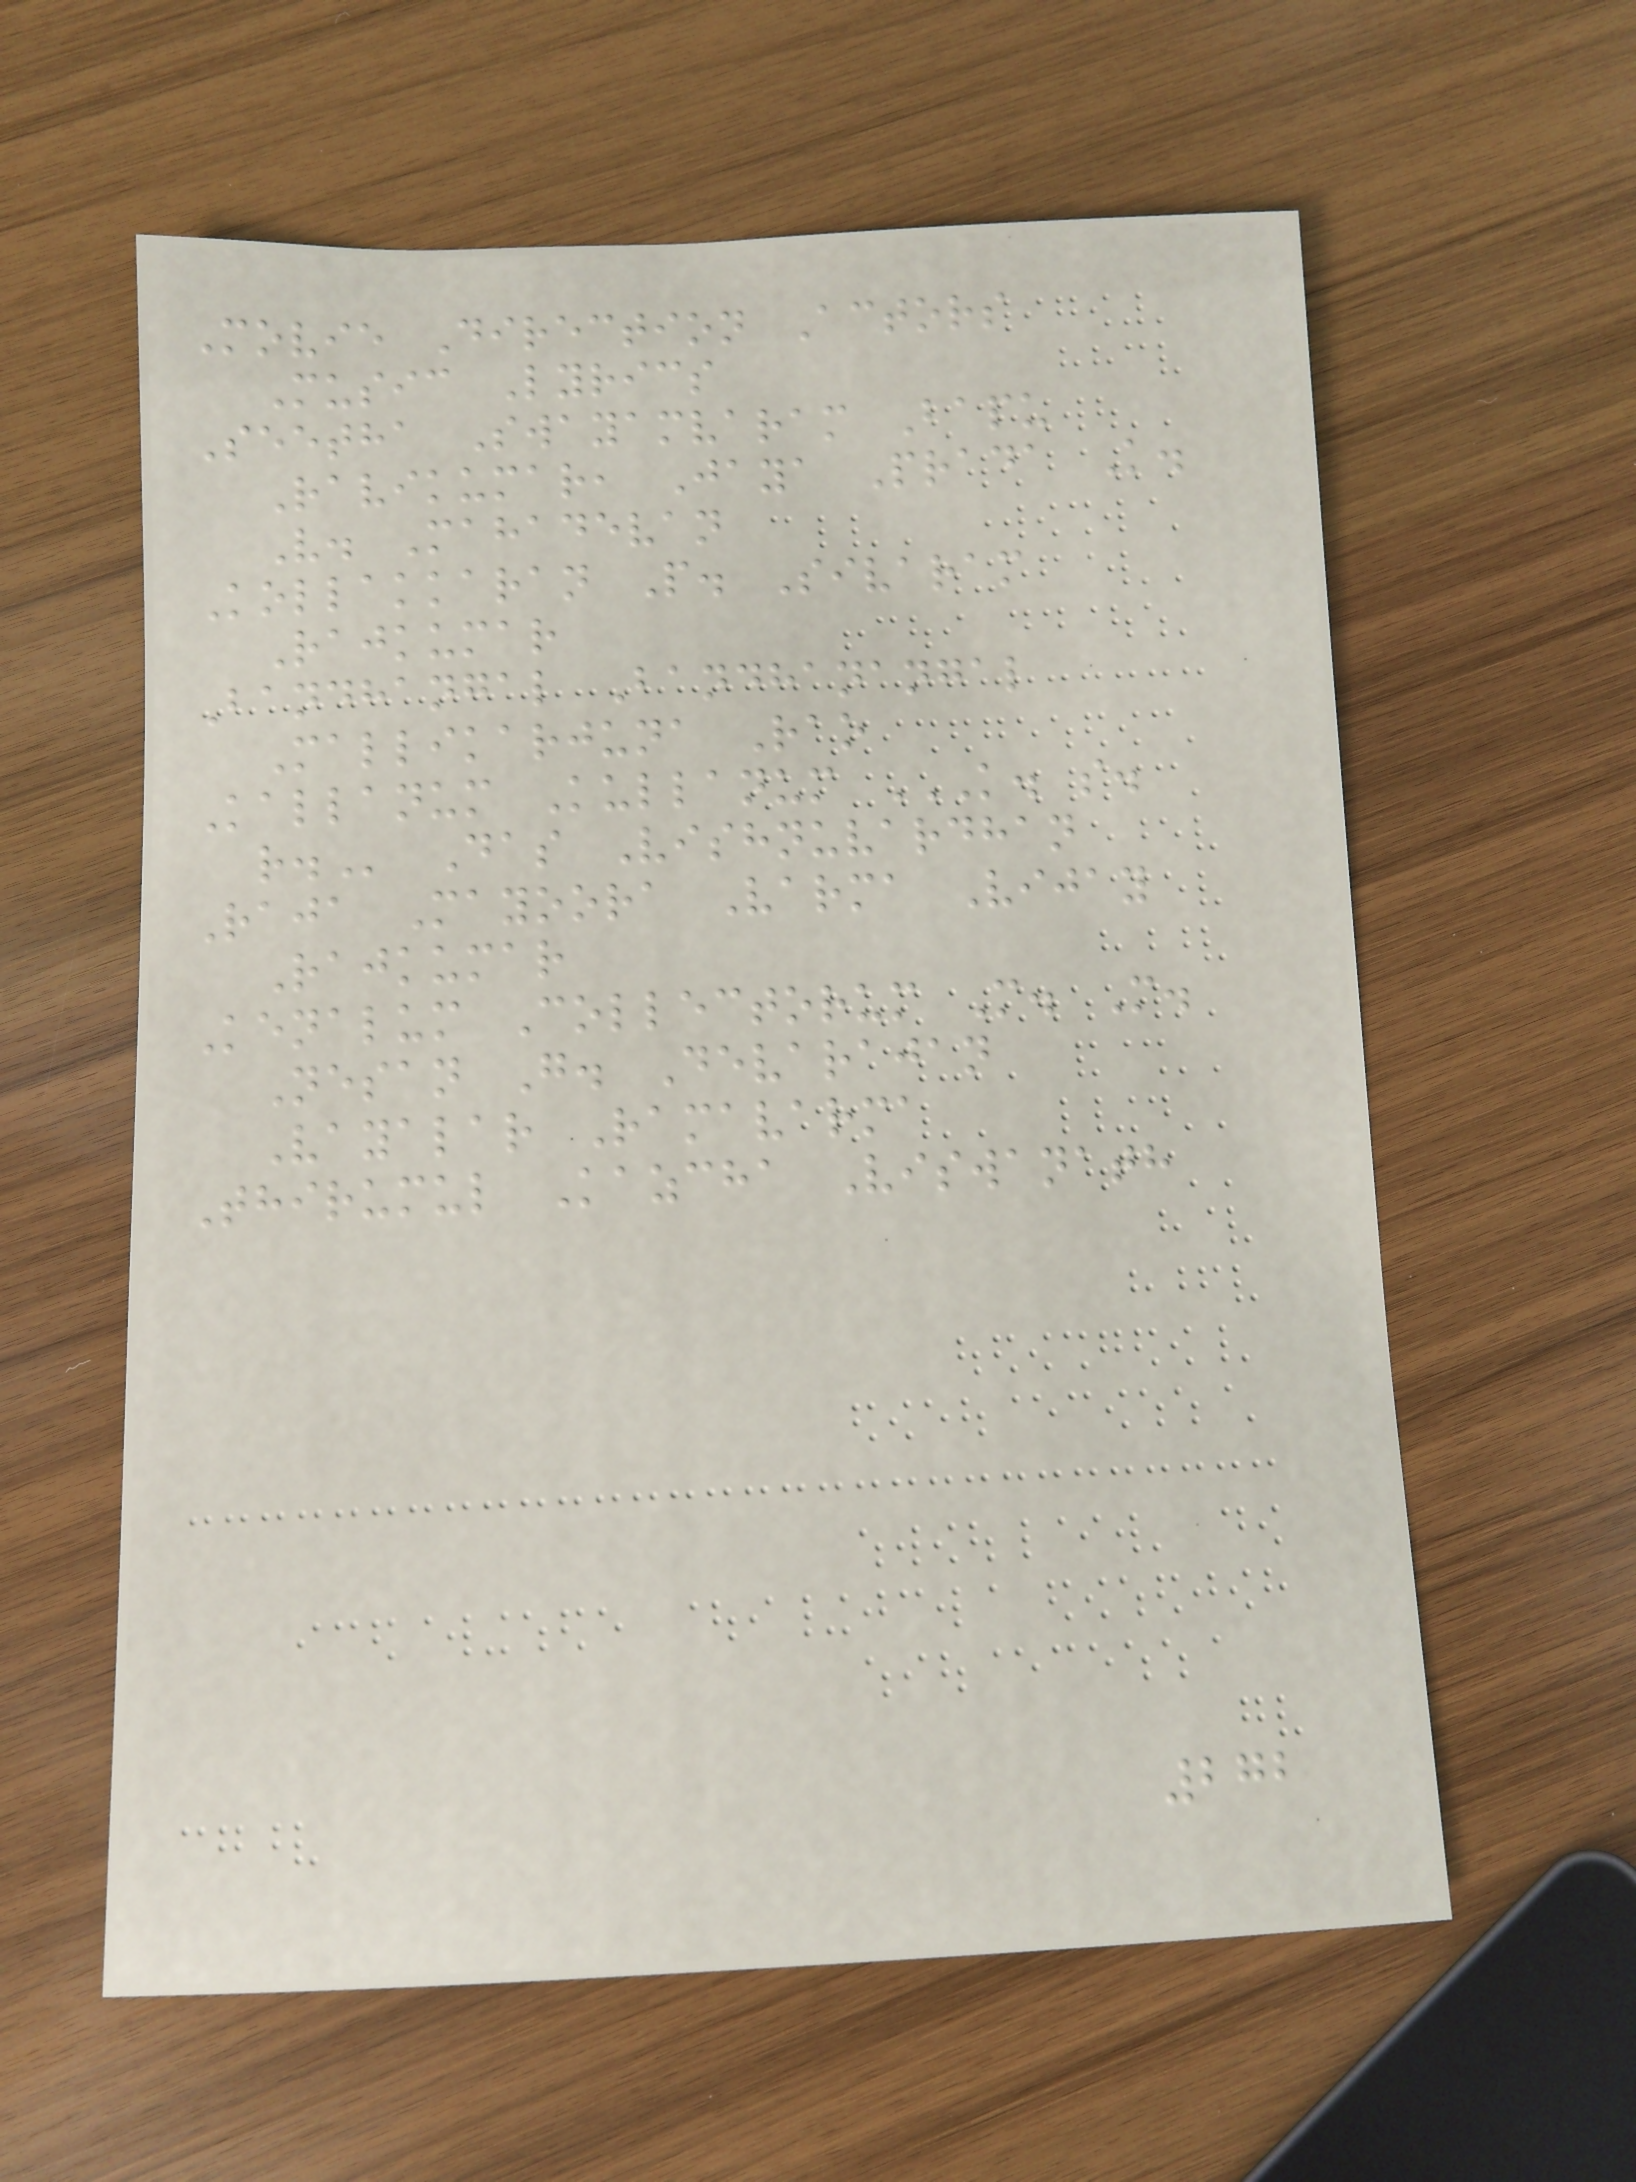Movie Direction Actors
Music Lyrics
Seetha Swayamvaram Bapu
Ravikumar, Jaya Prada K.
V. Mahadevan
Kollakkaran P. Sivaram
Rajkumar
Bandhangal Bandhanangal
Mallikarjuna Rao
Kallanum Kullanum K. S.
R. Das Vishnuvardhan
Raja Mayoora Varma Vijay
Rajkumar
Kenalum Collectorum M. M.
Nesan G. Devarajan
Vayalar Ramavarma
Thirumul Kazcha Viswanath
272
